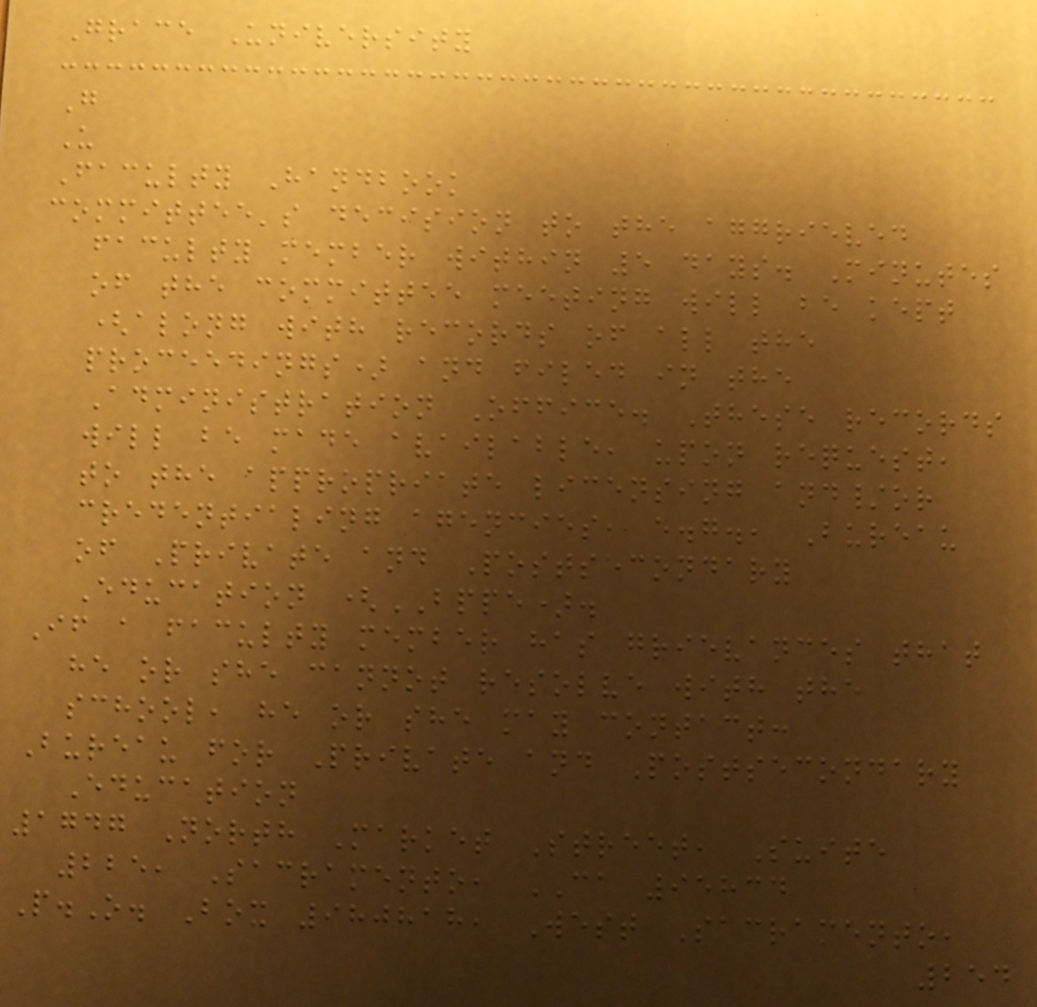Grace University
G
U
Faculty Handbook
committee's decision to the aggrieved
faculty member within 5 days. Minutes
of the committee meeting will be kept
(along with records of all the
proceedings) and filed in the
Administration Office. These records
will be made available, upon request,
to the appropriate licensing and/or
credentialing agencies, e.g., Bureau
of Private and Postsecondary
Education (BPPE).
If a faculty member has grievances that
he or she cannot resolve with the
school, he or she may contact:
Bureau for Private and Postsecondary
Education
1747 North Market Street, Suite
225, Sacramento, CA 95834
P.O. Box 980818, West Sacramento,
254
